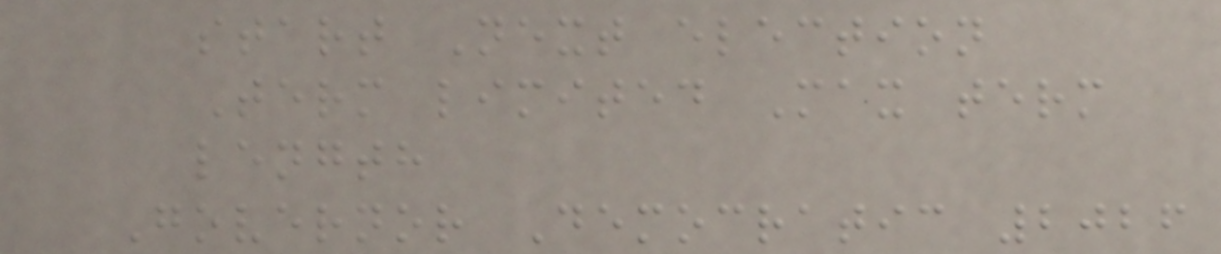start Next election
Term limited Max term
length
Governor Democratic 2026
